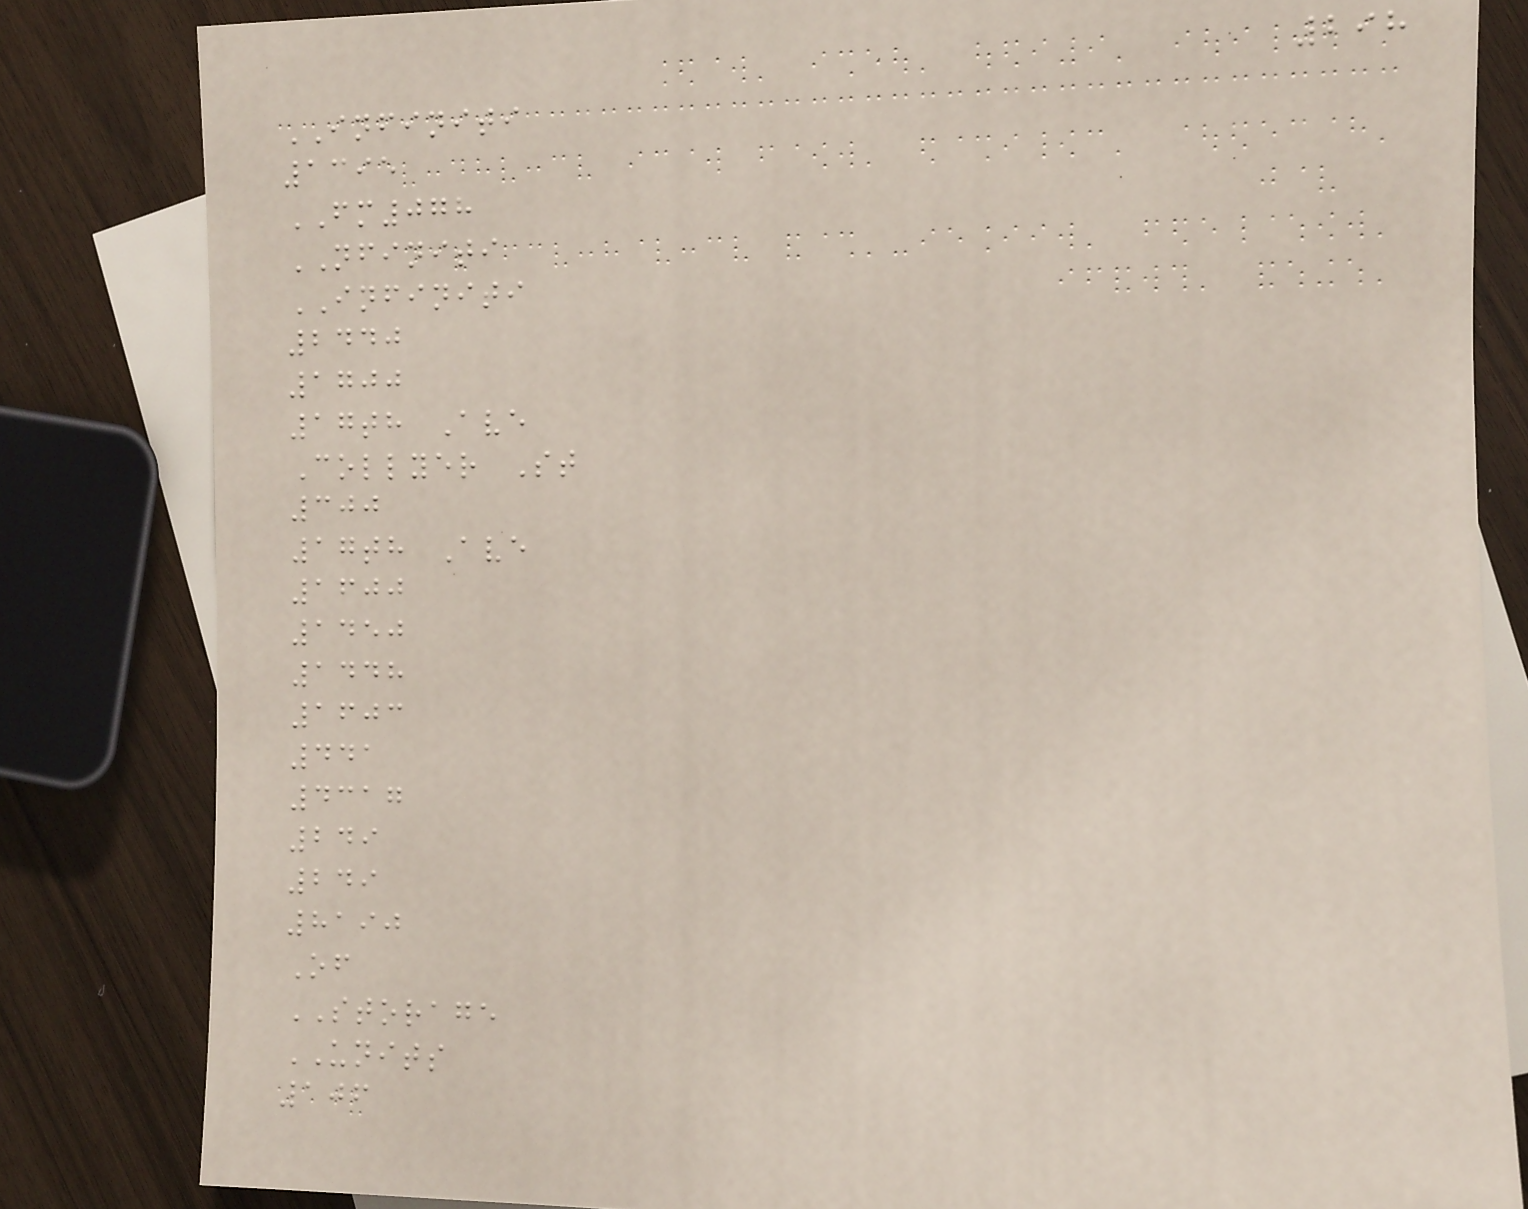298
INFINITI
1395
FM078
NFINITI
INFINITI
2440
1700
17th Ave
Collyer St
300
17th Ave
1600
1450
1448
1603
441
4317
249
249
8190
Of
STORAGE
UNITS
106
